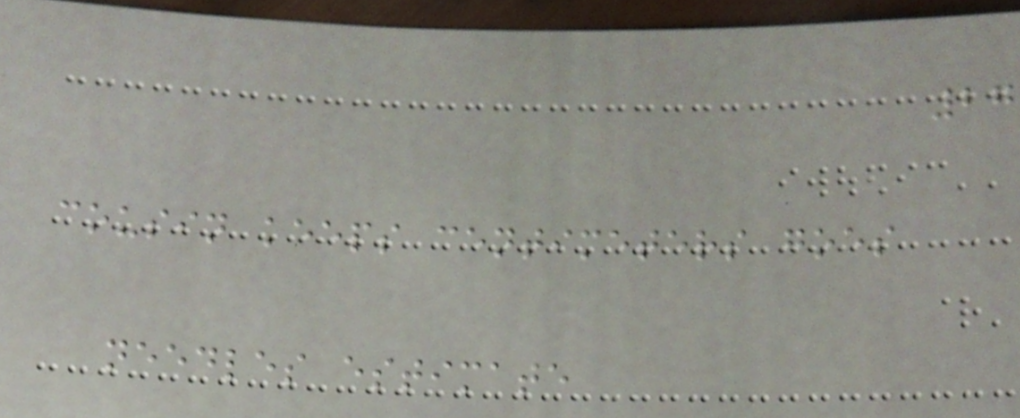27
cousin keeps centimeters goes
needles estimate
